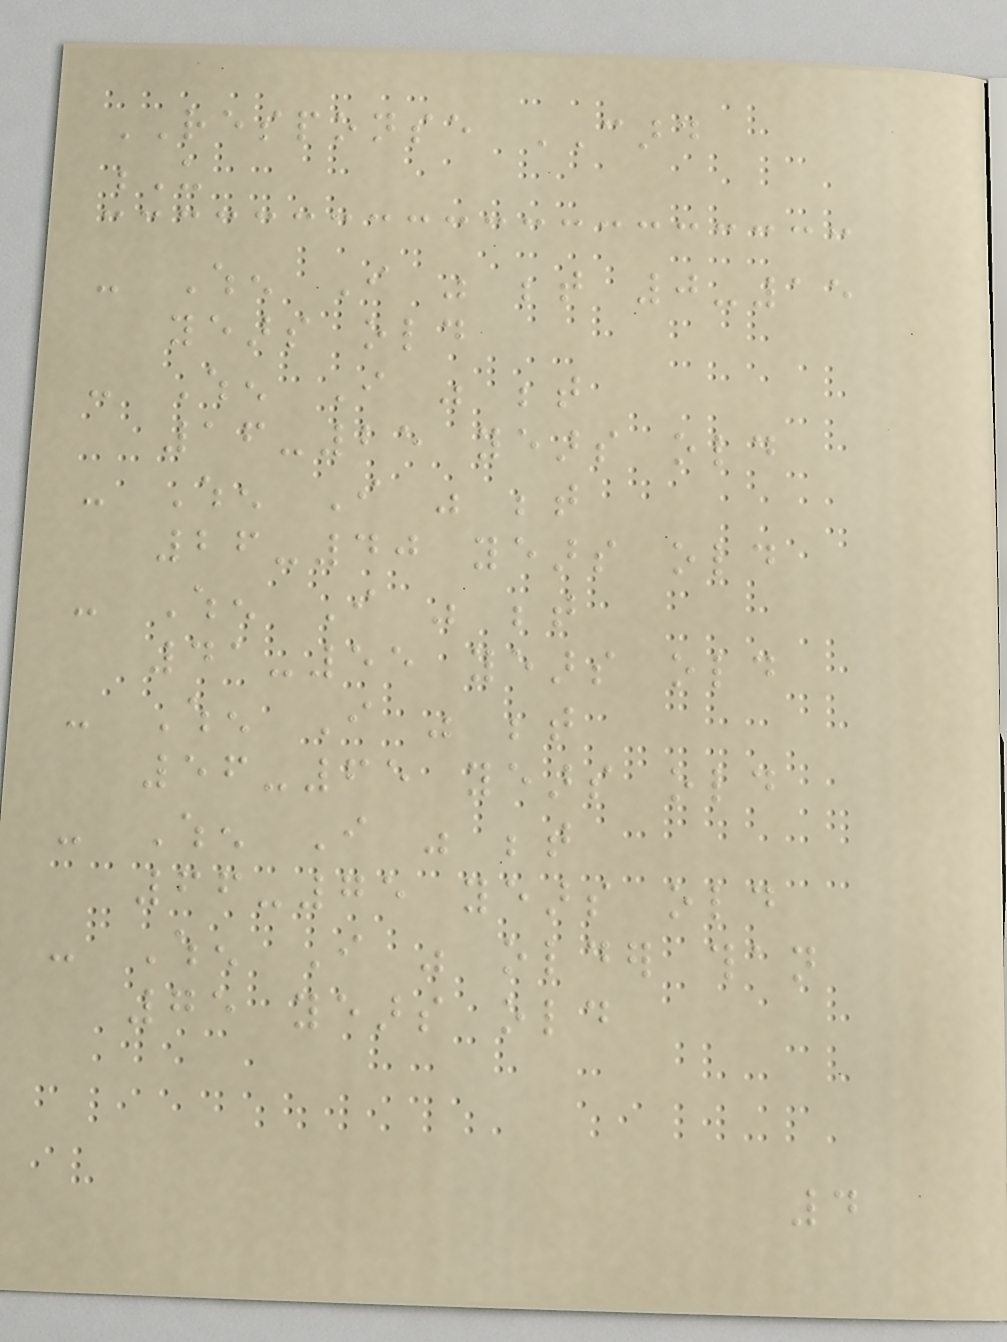RESPONSE CARD
U
- When I was between 0-15
years old
- When I was between
16-25 years old
- When I was between
26-40 years old
- When I was between
41-55 years old
- When I was between
56-65 years old
- When I was between
66-75 years old
- When I was older than
75 years old
4
